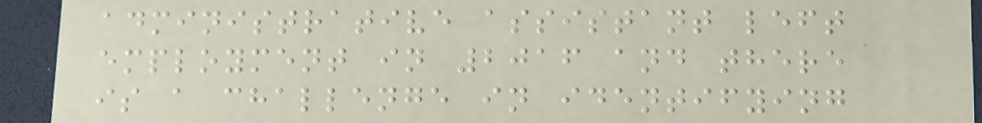administrative assistant left
employment in 2016 and there
is a challenge in identifying
